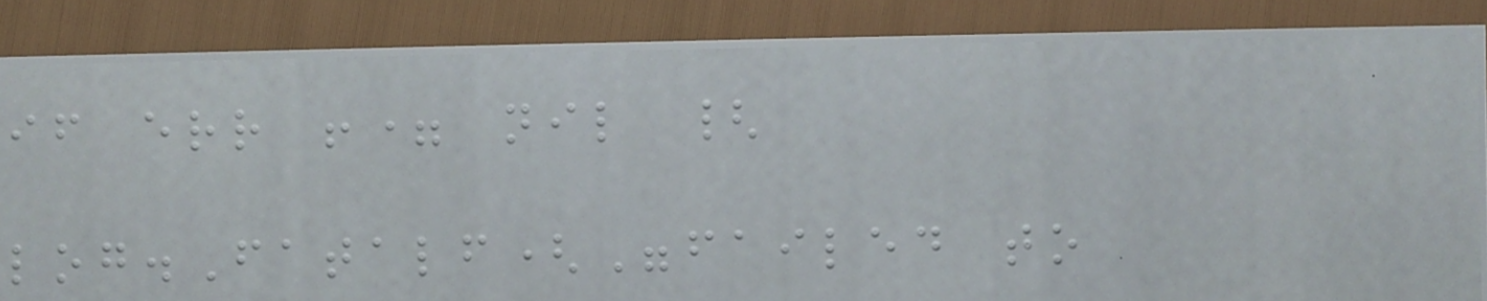if err != nil {
log.Fatalf("failed to
